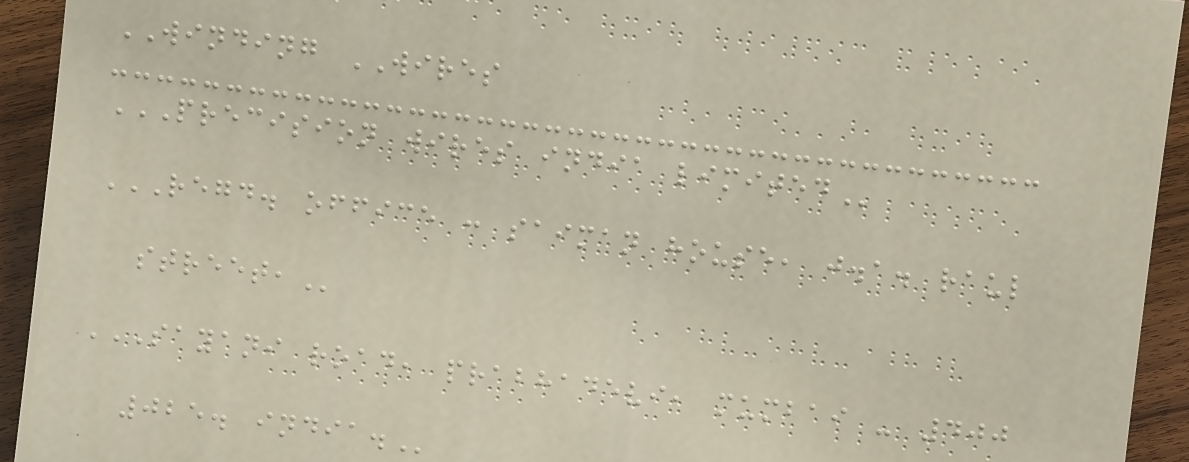WINDING WIRES
PRECISION WIRES INDIA LIMITED
REGD. OFFICE : SAIMAN HOUSE, J.A. RAUL
STREET,
SAYANI ROAD, PRABHADEVI, MUMBAI - 400
025. INDIA.
